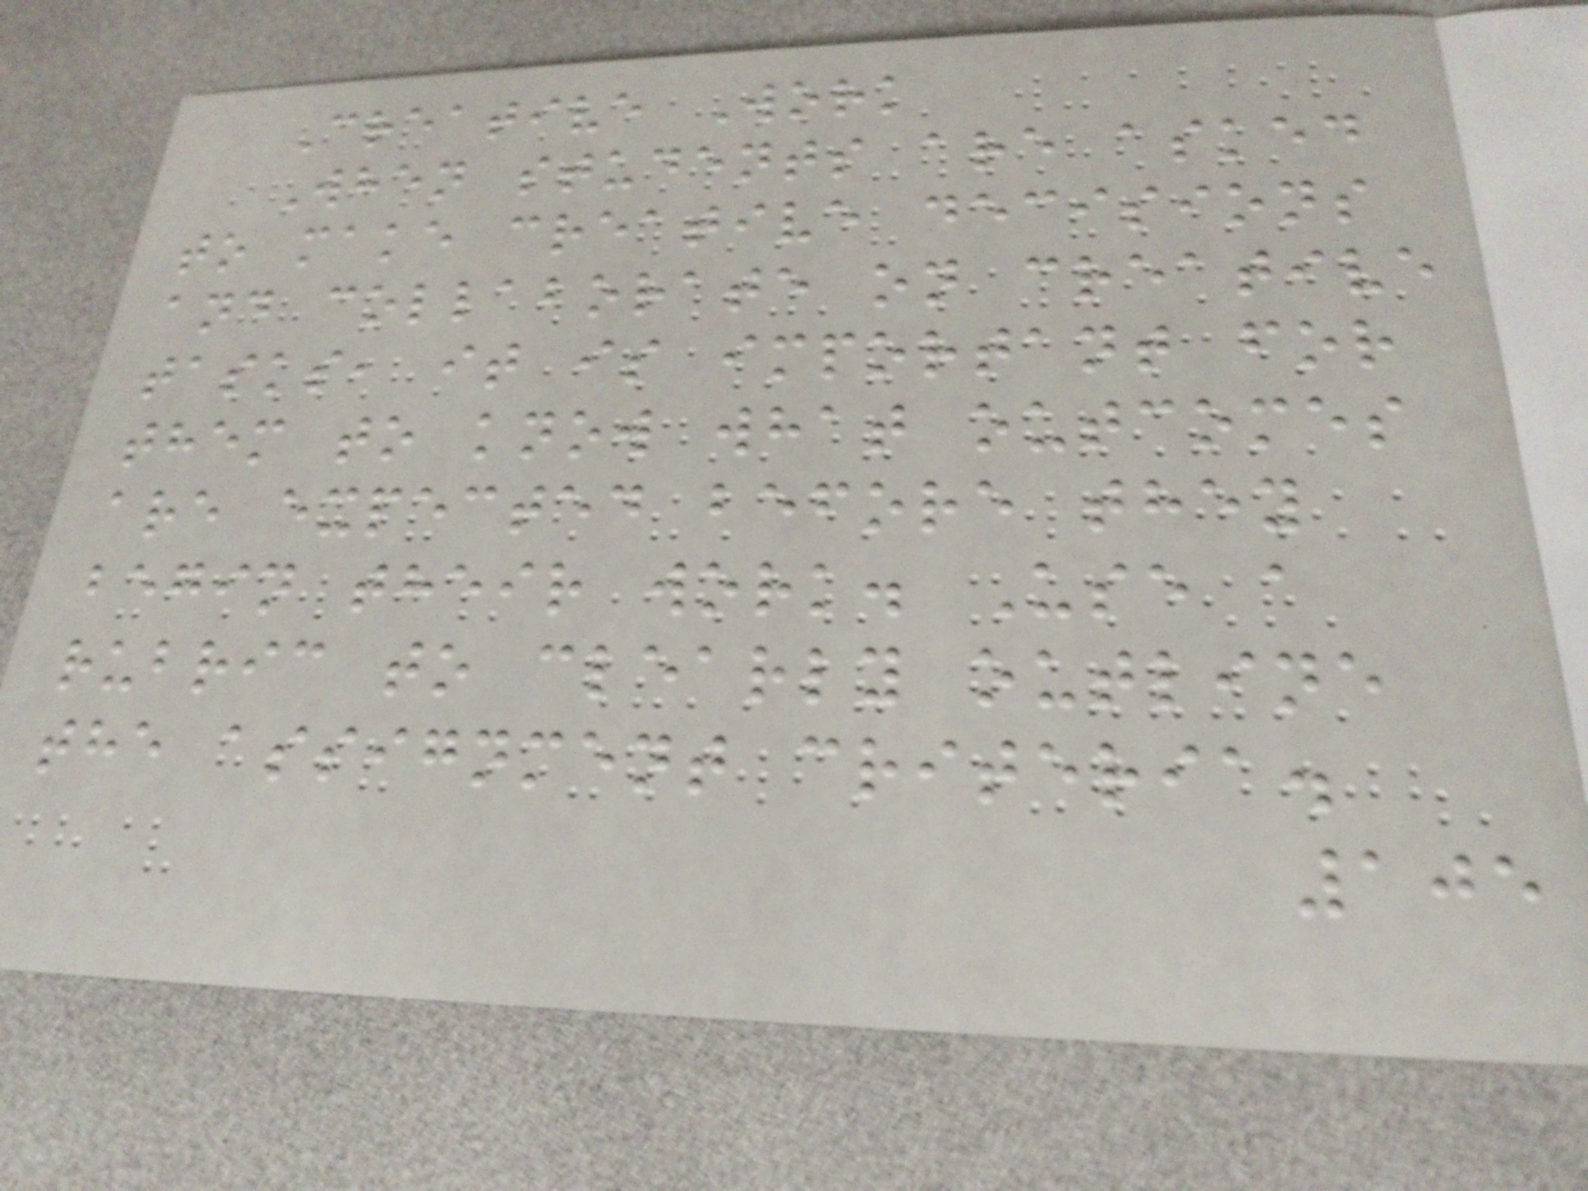Creative Work
When students are asked
to make creative decisions
and collaborate on creative
tasks, it is important for
them to know what outcomes
are expected before they
begin their work. Use a
rubric to clearly outline
the assignment criteria.
105
